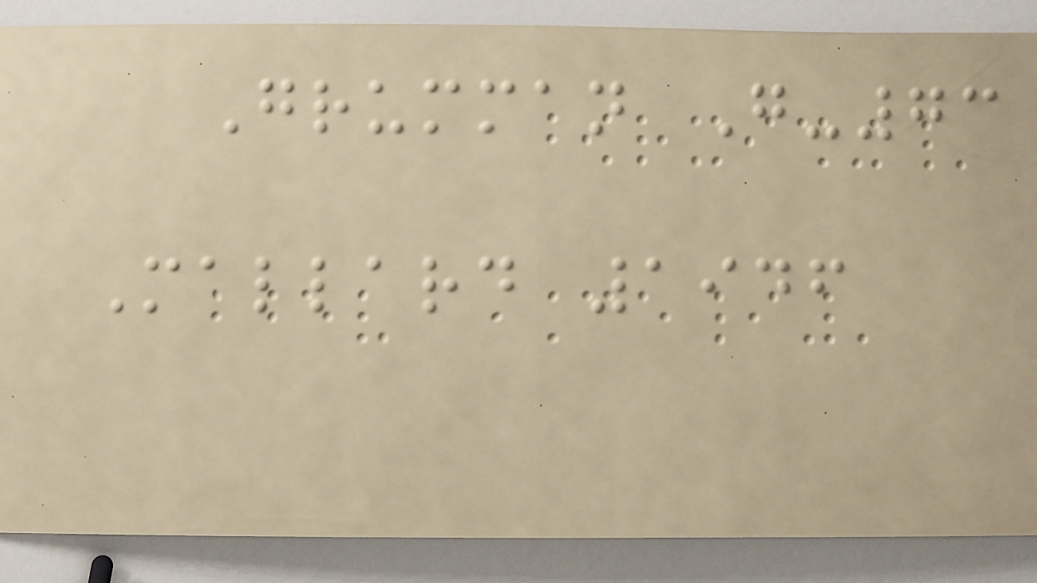Grumman G-73
Mallard 1946
